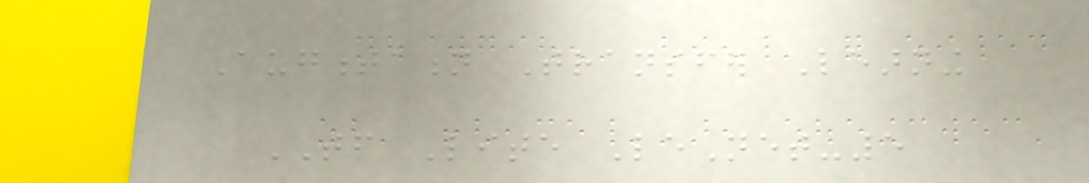Augmentation Transfer Learning
TF Lite LeNet-5
